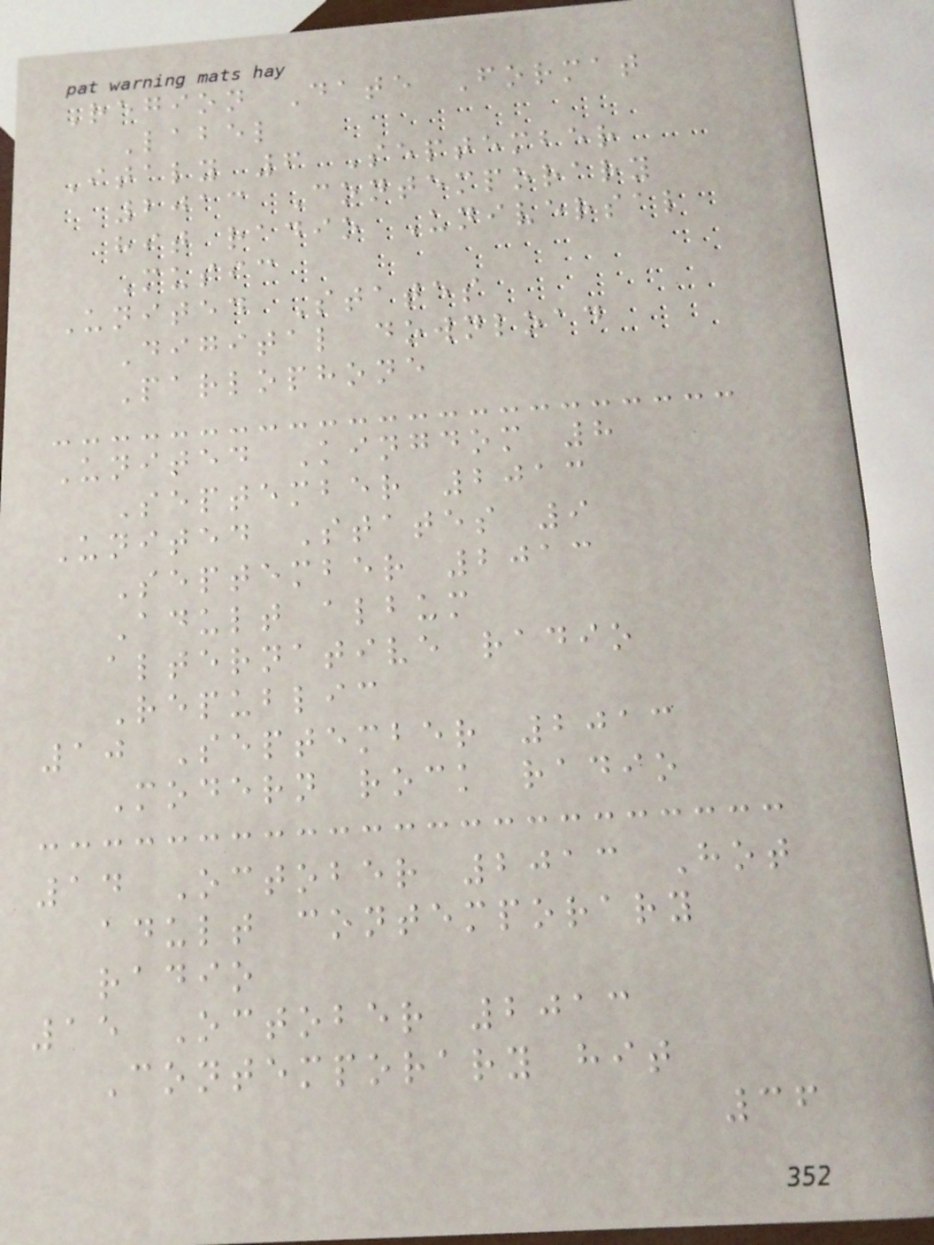Region Date Format
Label
Italy 6 September
2013 Contemporary
hit radio Universal
Music
United States
Digital download
Parlophone
United Kingdom 8
September 2013
United States 9
September 2013
Adult album
alternative radio
Republic
10 September 2013
Modern rock radio
14 October 2013 Hot
adult contemporary
radio
15 October 2013
Contemporary hit
36
